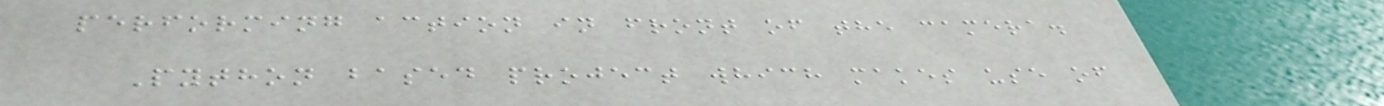performing action in front of the camera.
Python based project which makes use of
